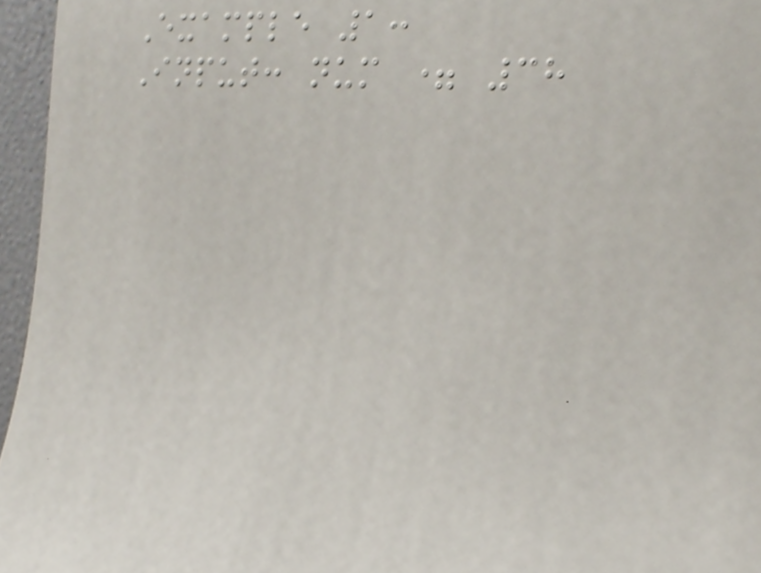Example 1:
Input: num = 38
